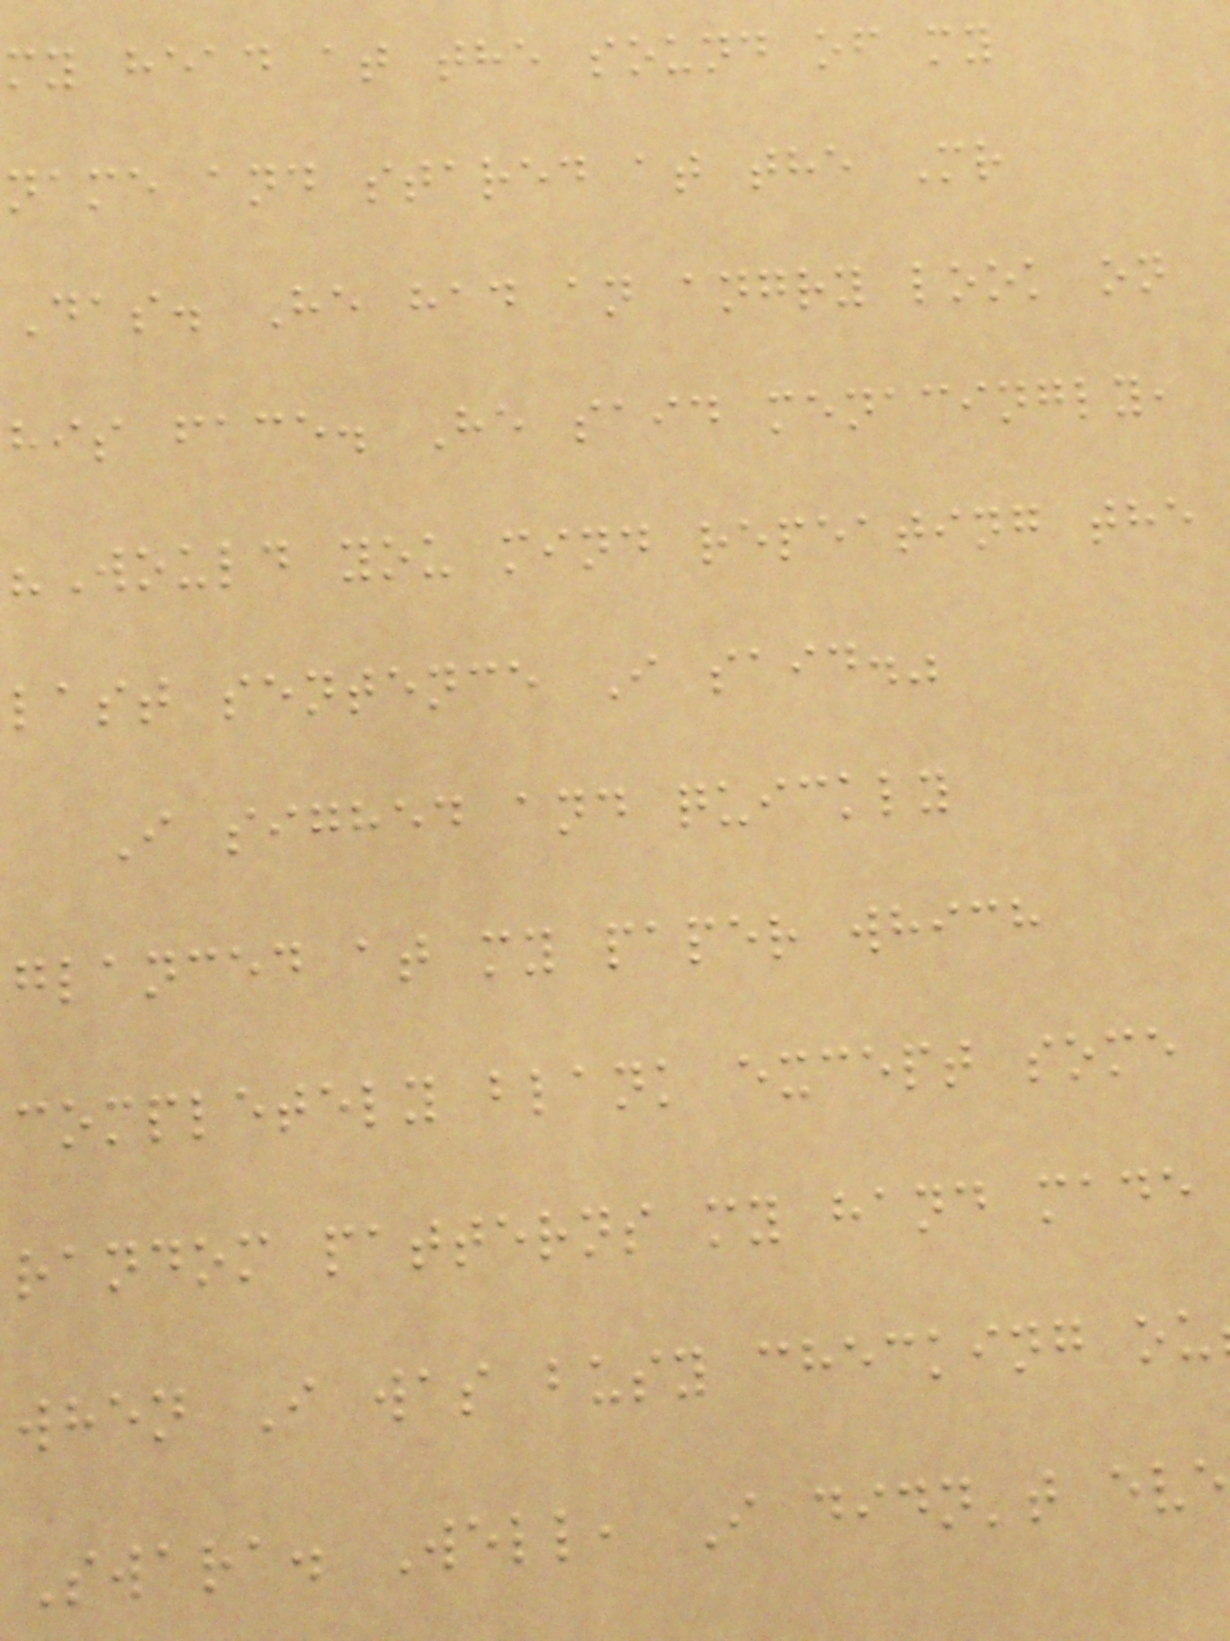my head at the sound of my
name and stared at the Mr
Das. He had an angry look on
his face. He said menacingly,
"Would you mind repeating the
last sentence I said."
I sighed and quickly
glanced at my paper which
completely blank except some
random patterns my hand made
when I was busy checking ou
Swara. Well, I didn't eve
